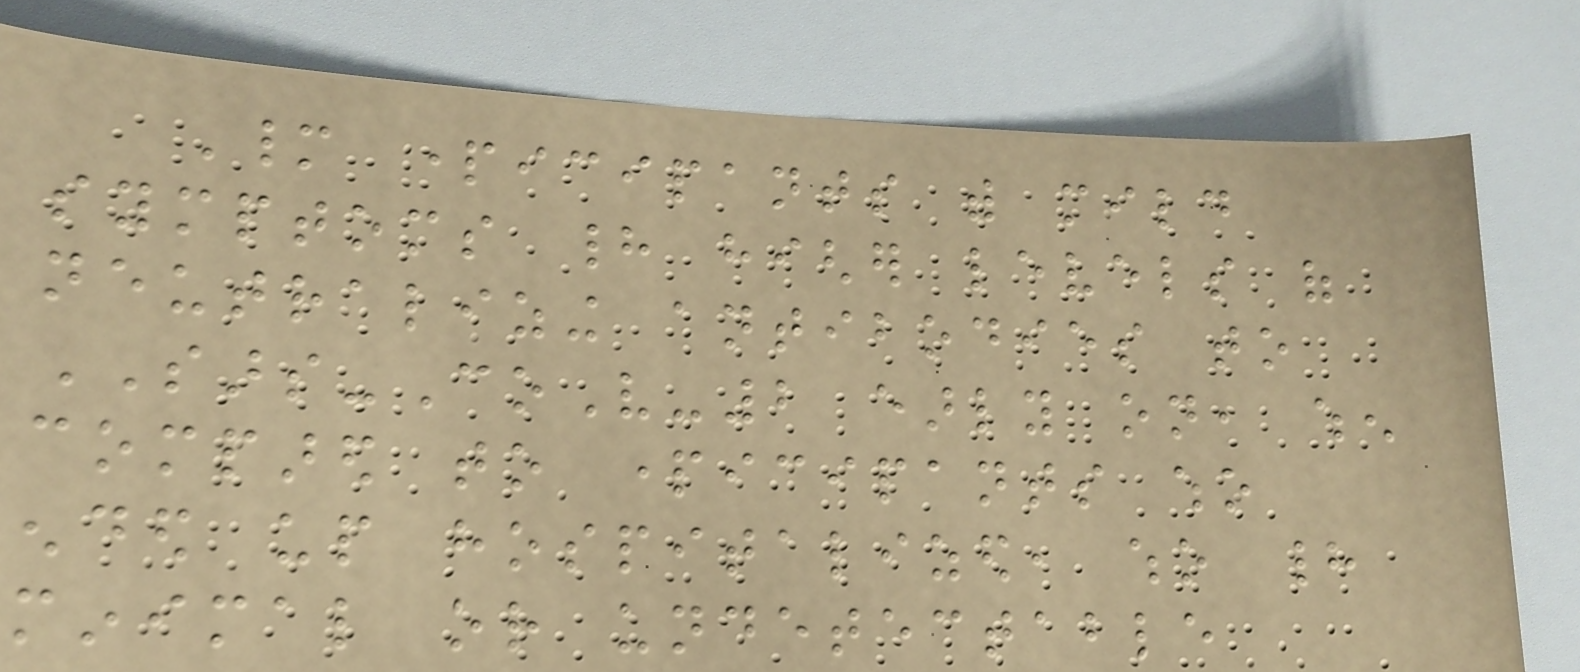Many participants with mild
symptoms had higher levels of
neutralizing antibodies to
SARS-CoV-2 early on, when
compared to participants who
ended up hospitalized, who had
minimal or undetectable
